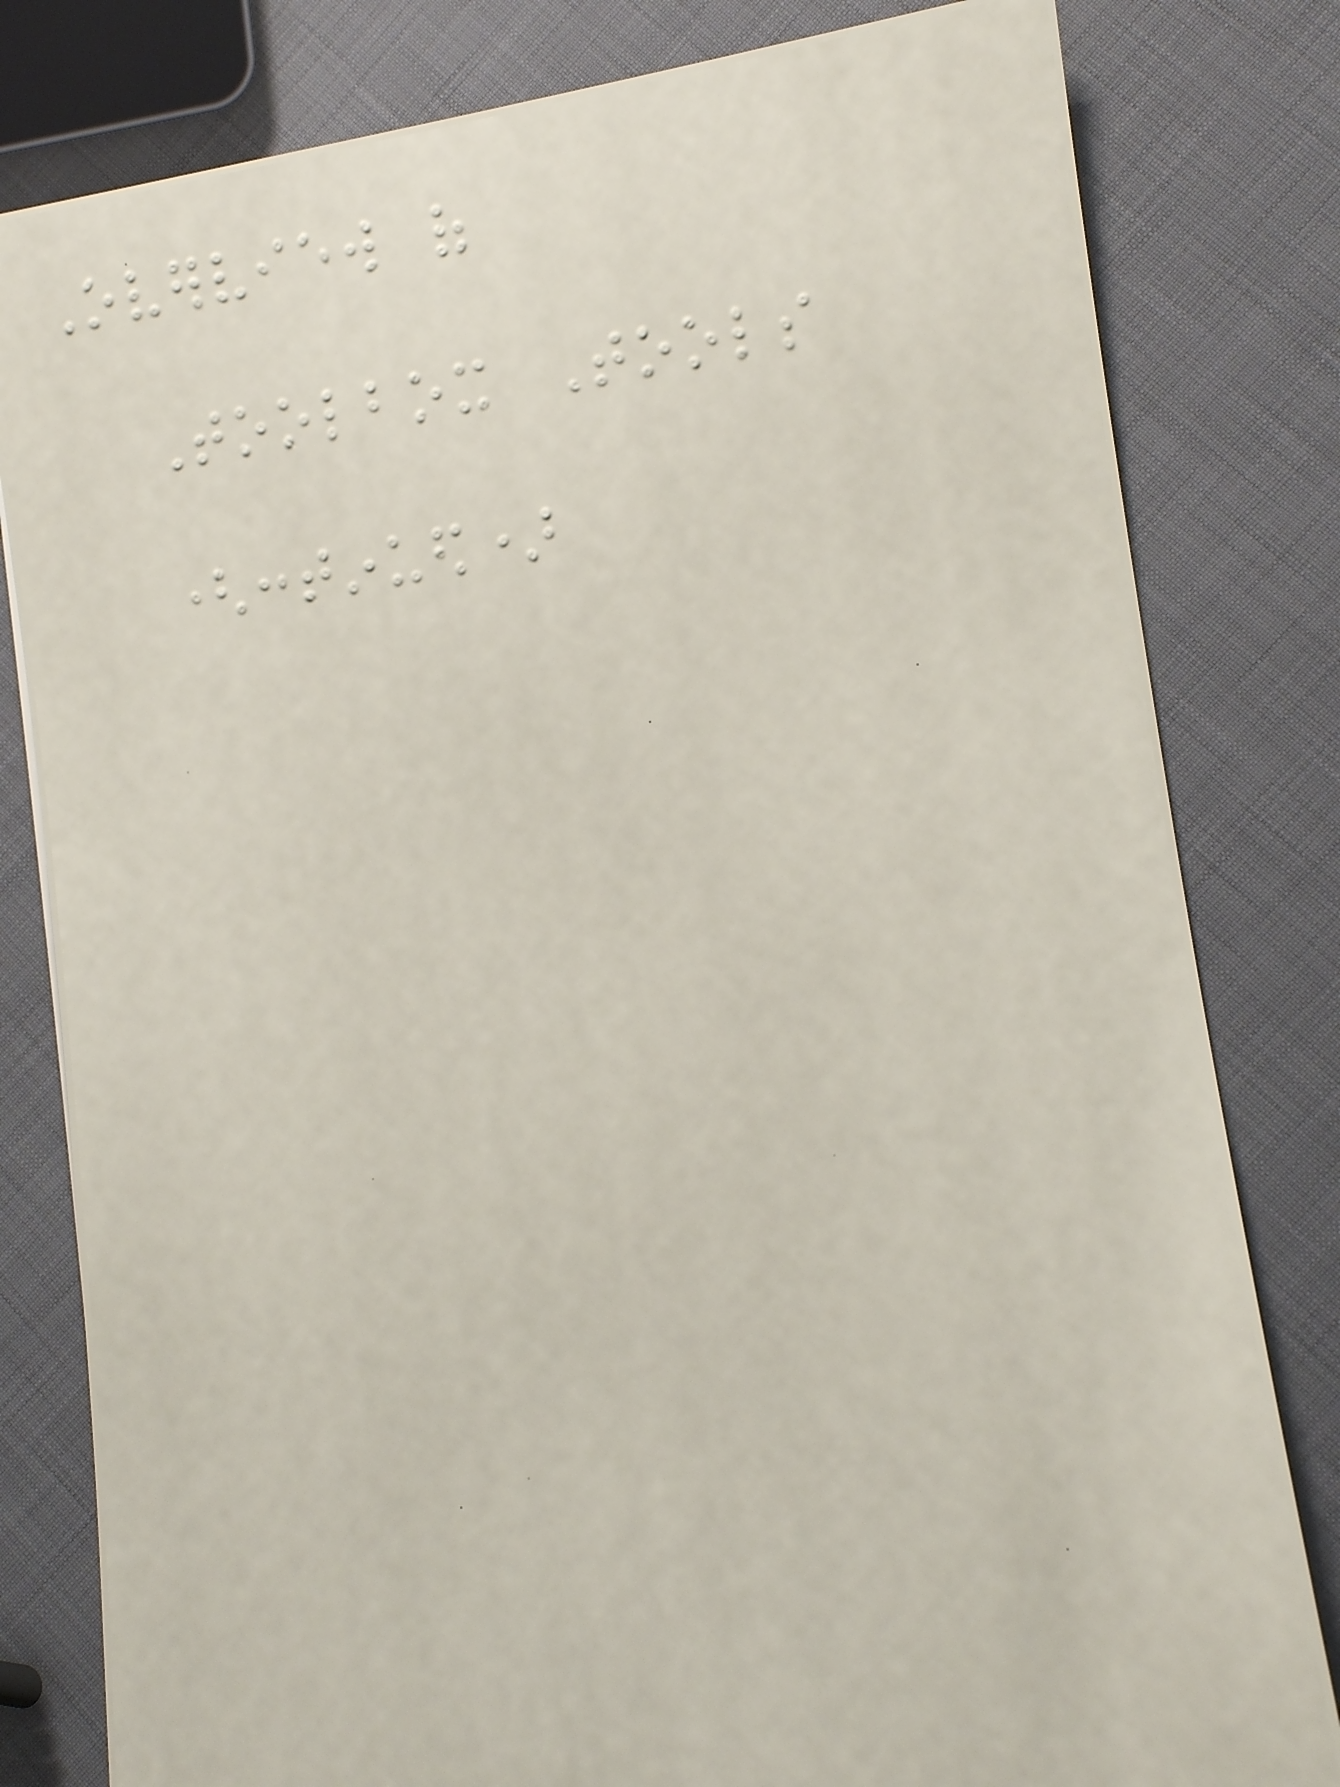Overview of
Toolbox Tools
(continued)
